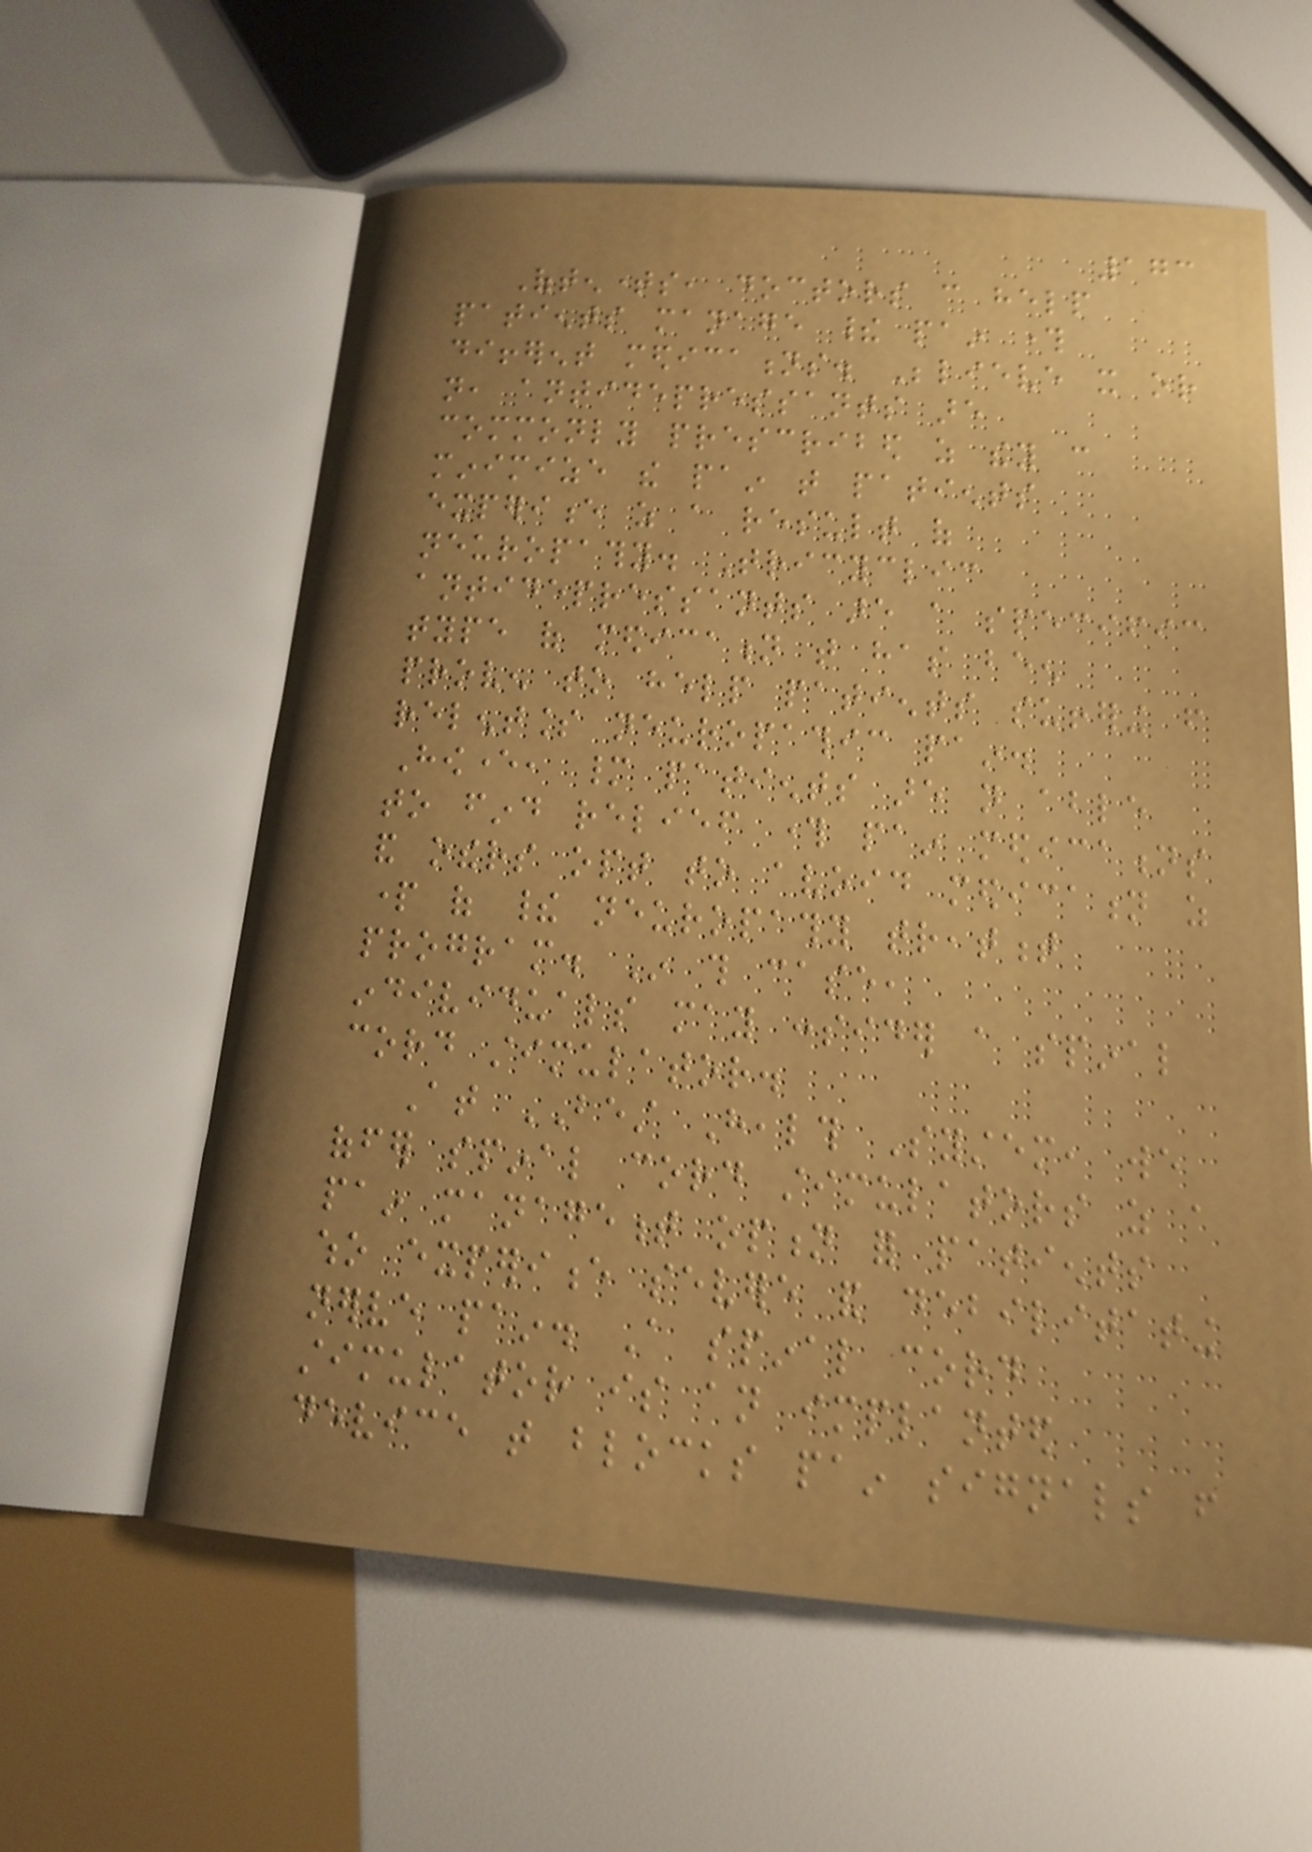173
Oftentimes, doctors can help
patients manage their pain through
different medications. Believe it or
not, antidepressants are
commonly prescribed as they can
minimize the pain that patients
experience as a result of
neuropathy. Tricyclic
antidepressants are a specific
type of medication that has been
proven to help patients suffering from
relentless neuropathic pain.
However, many patients are not able
to find relief through pain medications
and others opt to avoid medication as
part of their neuropathy treatment
program. In this case,
individuals may consider a spinal
cord stimulator.
At BEST Health System, we
offer spinal cord stimulators as a
pain management option for patients
who experience severe and debilitating
nerve pain. A spinal cord
stimulator is an implanted
device that blocks pain signals from
